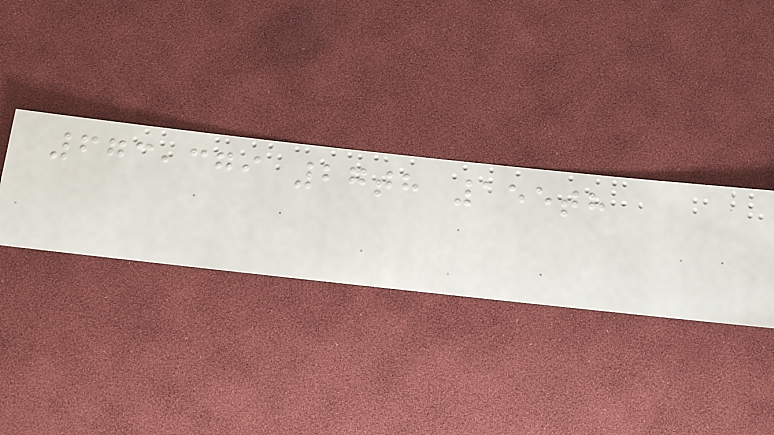673,379 27th 155th
